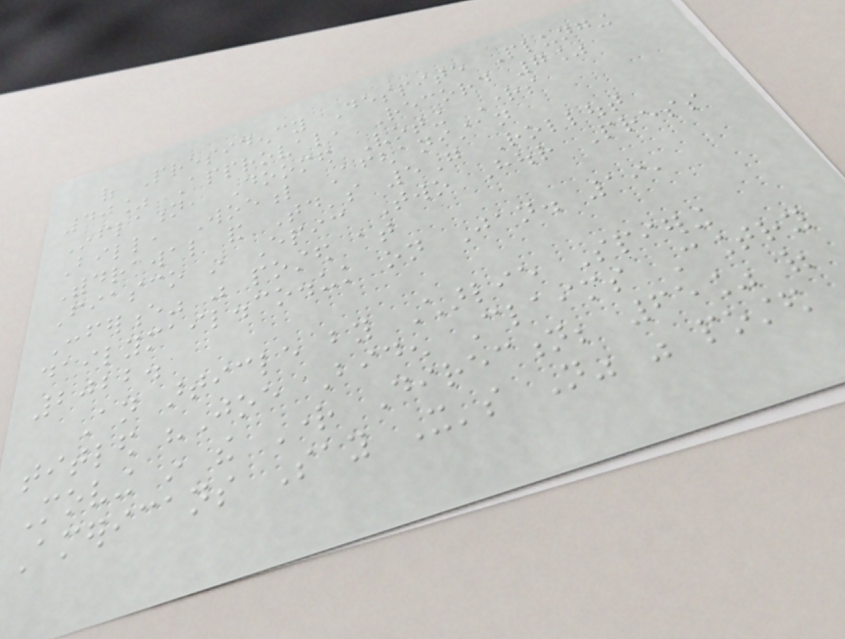of Presidency Despite Plunging
40% Approval, Record 7%
Inflation, Doomed Voting Rights
Bill, Woeful Afghanistan
Withdrawal and Today's 5G Rollout
Fiasco in Epic Two Hour Press
Conference" was posted at
dailymail.co.uk on Jan. 19,
2022.
An article by Charlie Spiering
titled "Joe Biden Claims Country
Moving in the Right Direction; 65% of
Americans Say It's Not" was posted
